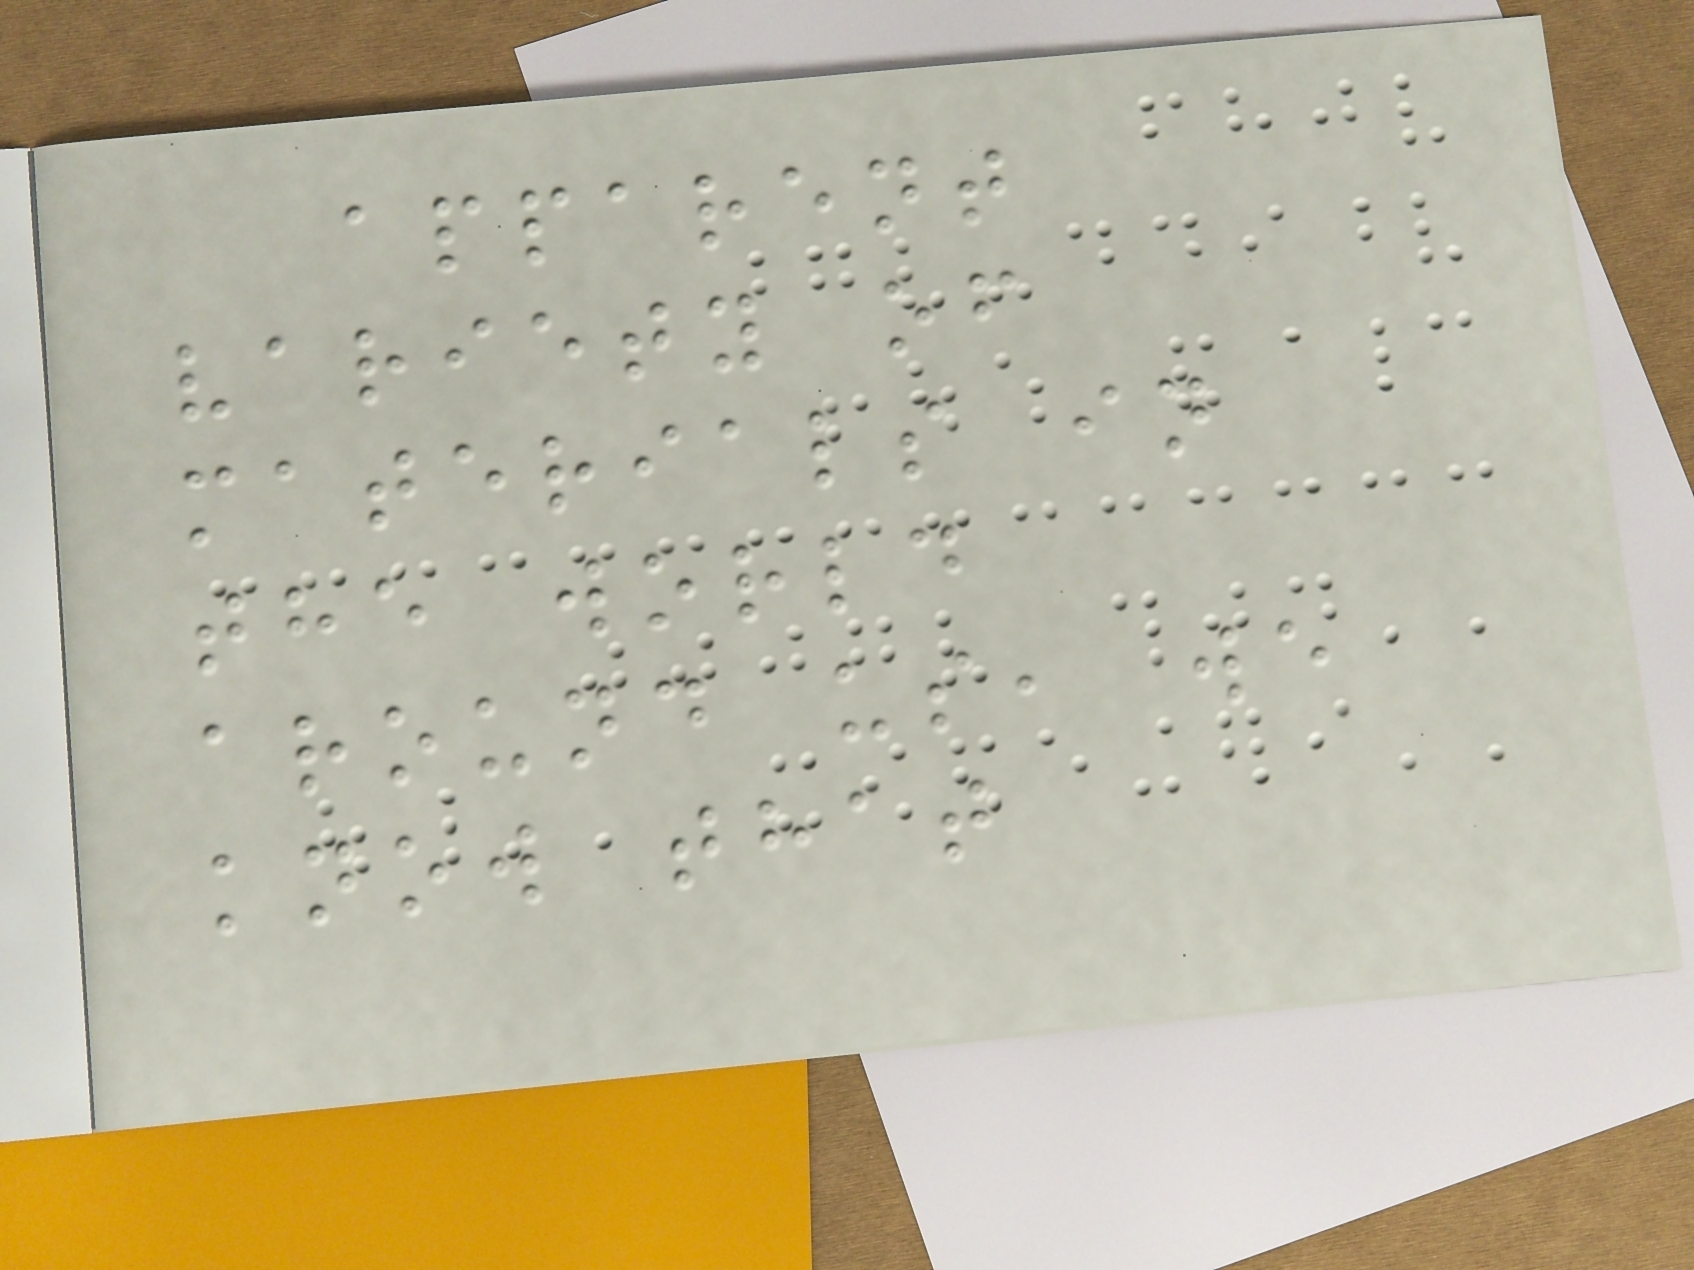apparent
variety of
materials in
the world
around us, we
know that
